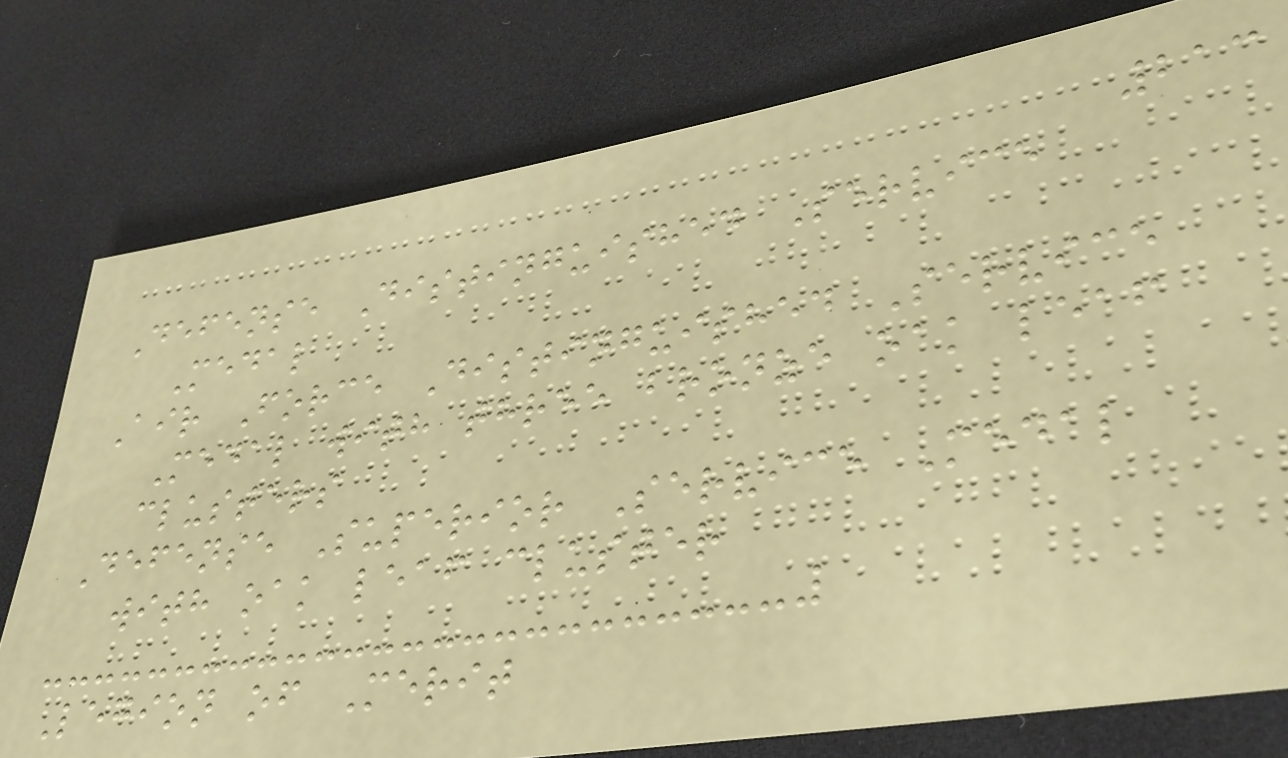213
Defense Distinguished Service
Medal
Air Force Distinguished Service
Medal with three bronze oak leaf
clusters
Defense Superior Service Medal
with oak leaf cluster
Legion of Merit
